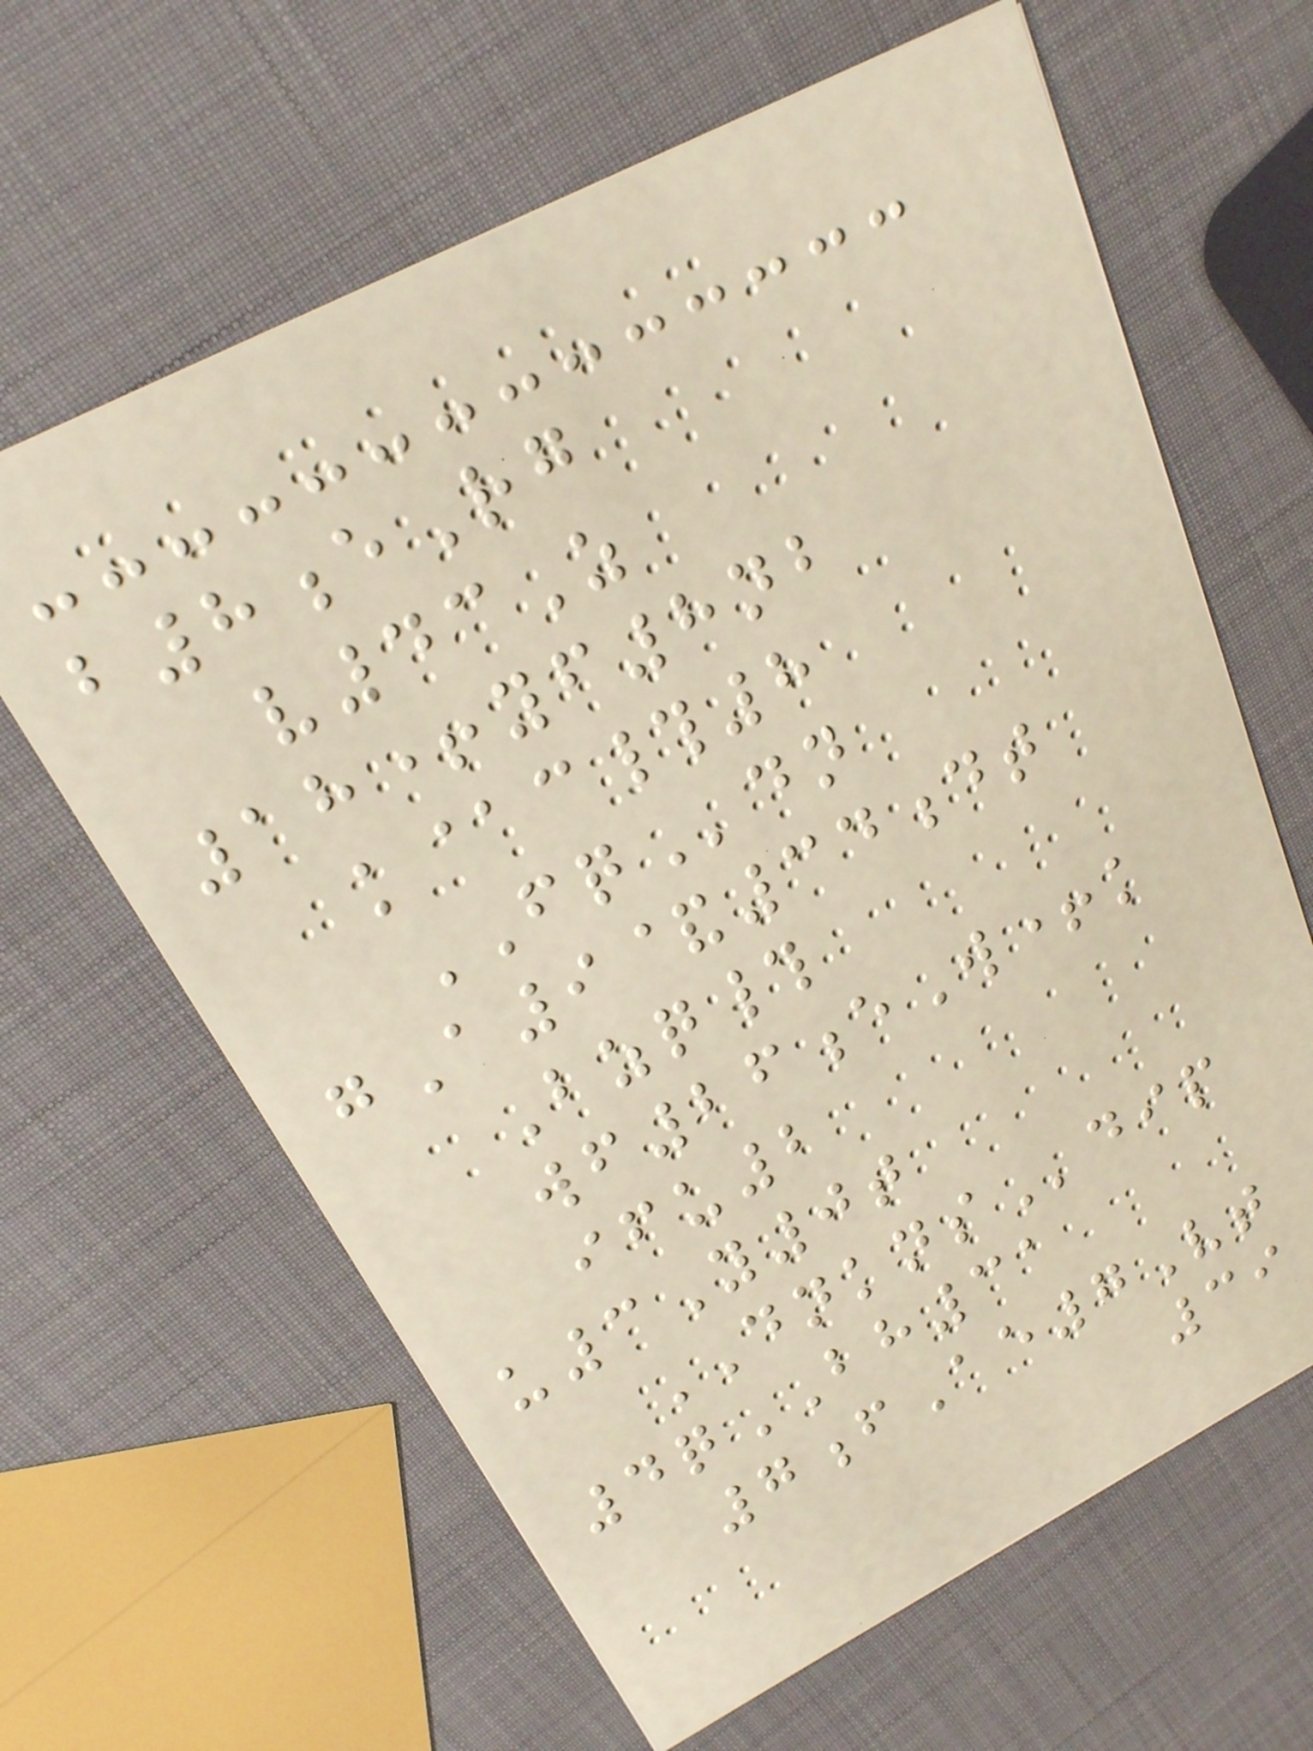b8eRg
v43Z
18+yf8nb
k@c#8
FQdn
gA9&34dt
Bzq#
wf26eW+k
ifu2
u3Y0t
DNKNSdip
4qBH31
7fAe7Vt
39
